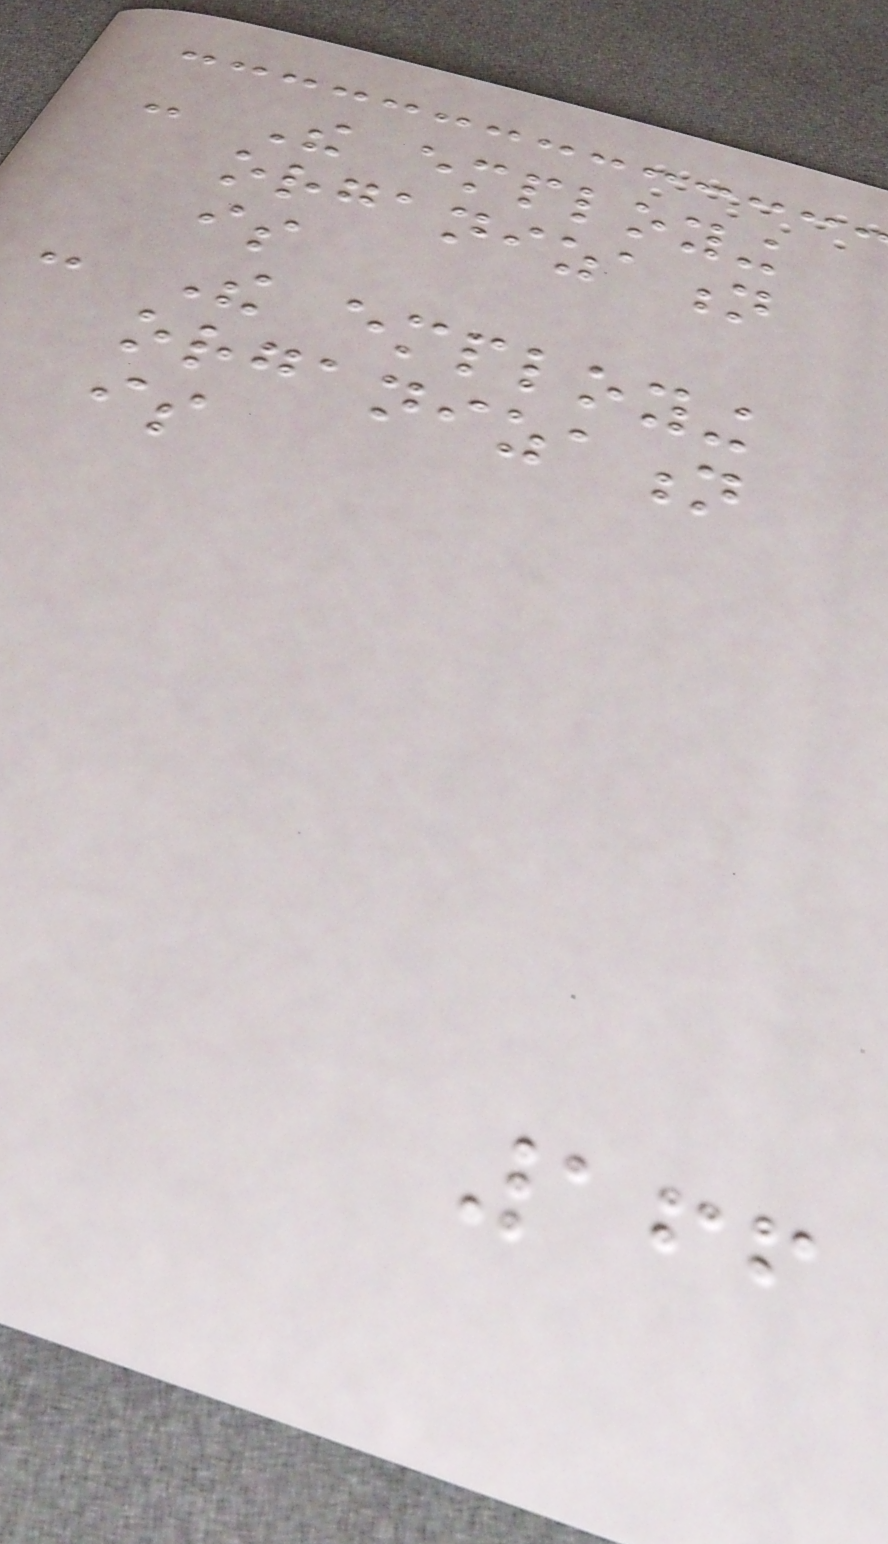- The employing
organization
is
- The employing
organization
is
166
